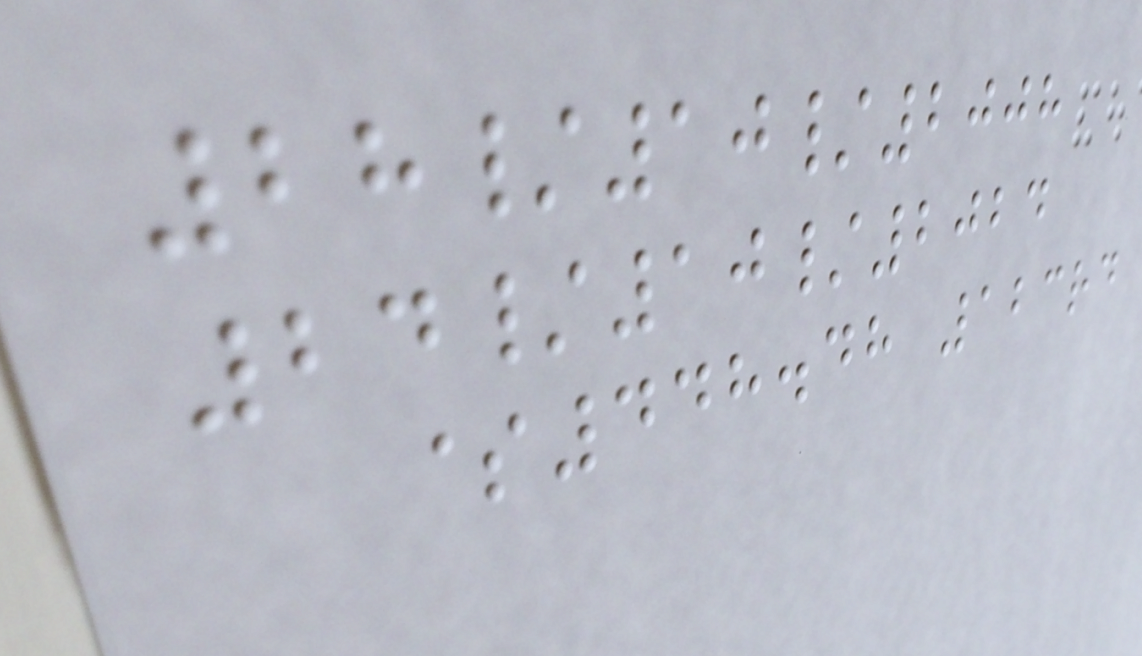28/10/2008
24/10/2024
$448.48 123rd
